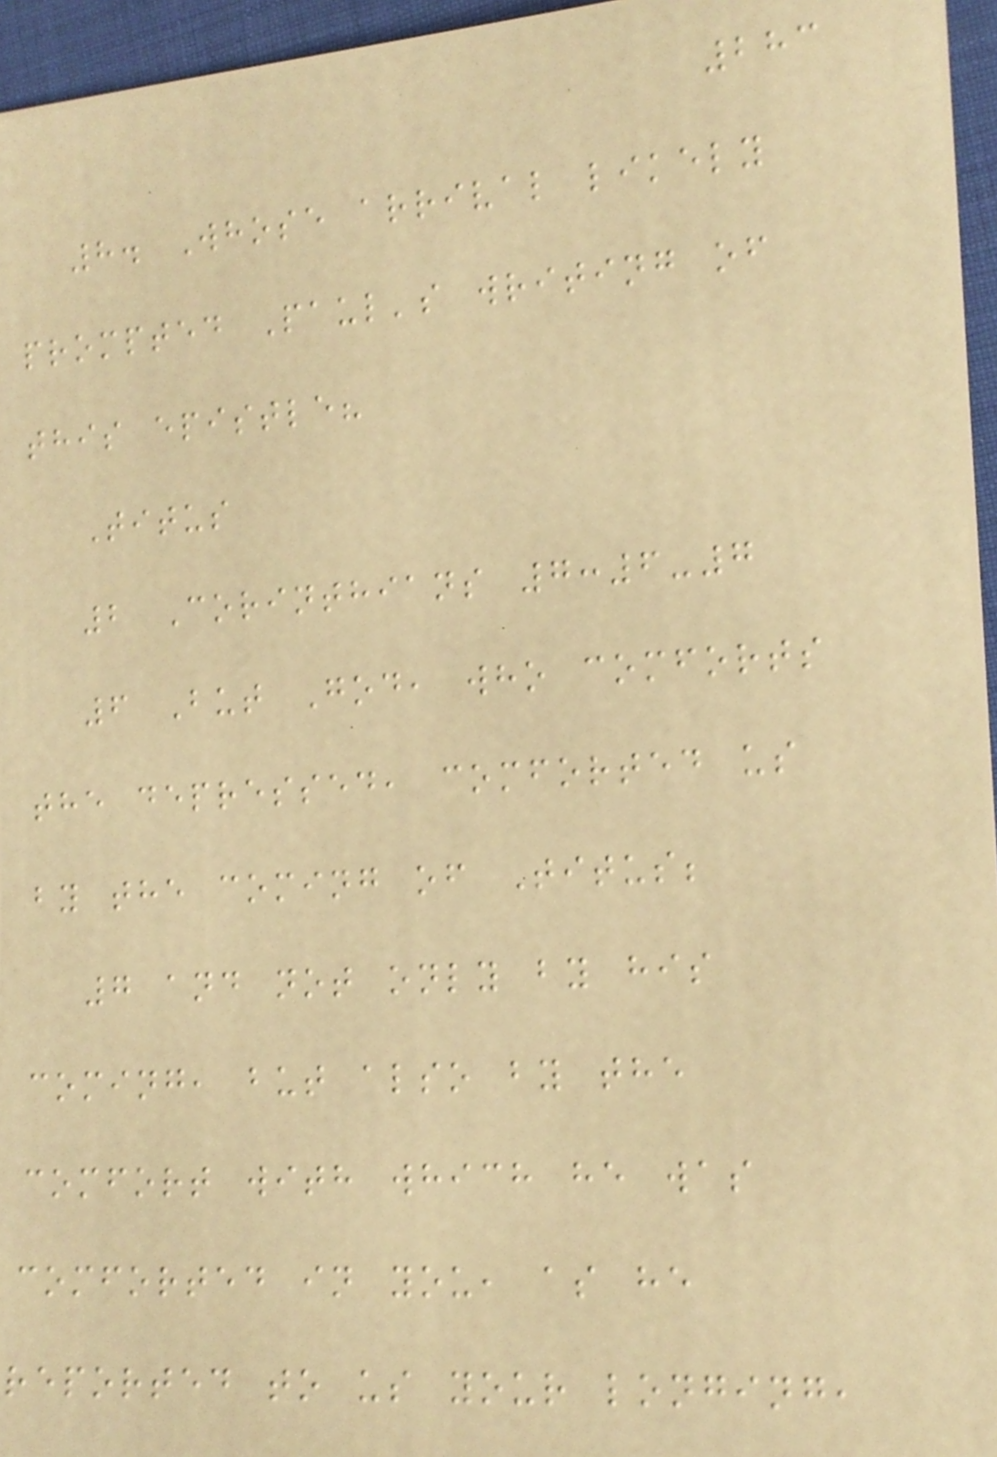283
8. Whose arrival likely
prompted Paul's writing of
this epistle?
Titus
2 Corinthians 7:6-7
6 But God, who comforts
the depressed, comforted us
by the coming of Titus;
7 and not only by his
coming, but also by the
comfort with which he was
comforted in you, as he
reported to us your longing,
